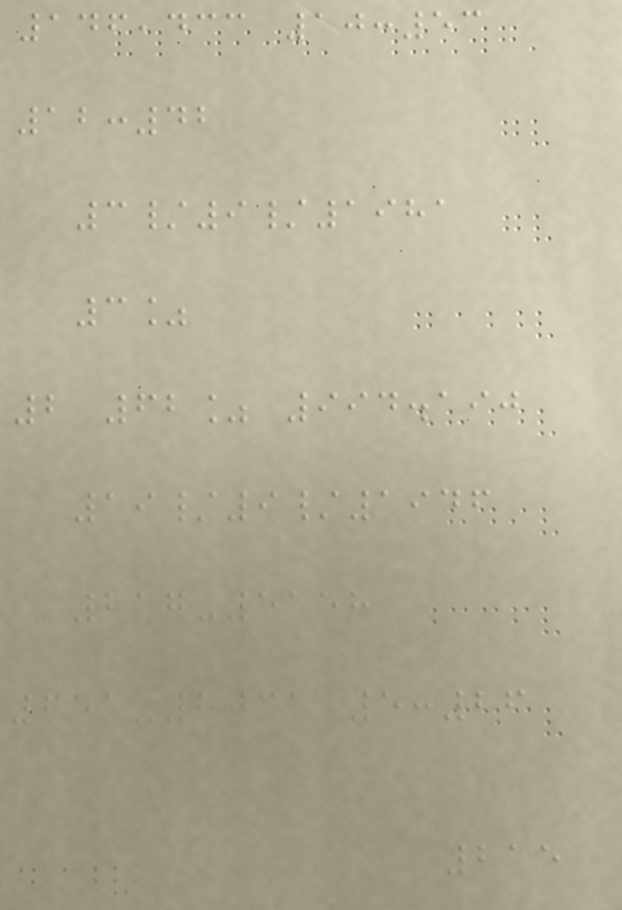146,433 10:53
12:42
3/9/1981
3%
2 62% 994.190
19/9/1946
217-5158
651-8031 5:26
215
